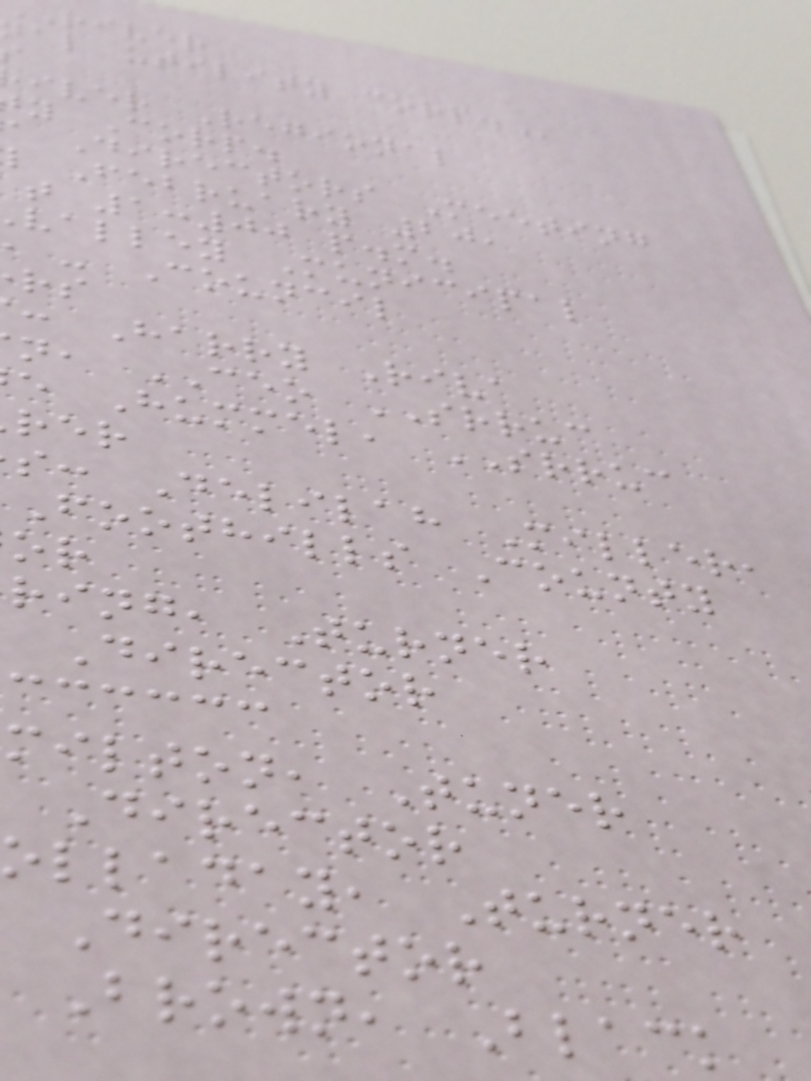river
al utility
iver Regional
y Corp.
Directors Meeting
February 20,
t 1:00 p.m.
valley Municipal
- Council
: Harry Riva
n, CEO SRRUC
e Hummel, SRRUC
s: Delilah Miller,
Foothills County
ring, Turner
Director
milton, Tuner
Director
olladay, Turner
Director
Brown, Black
